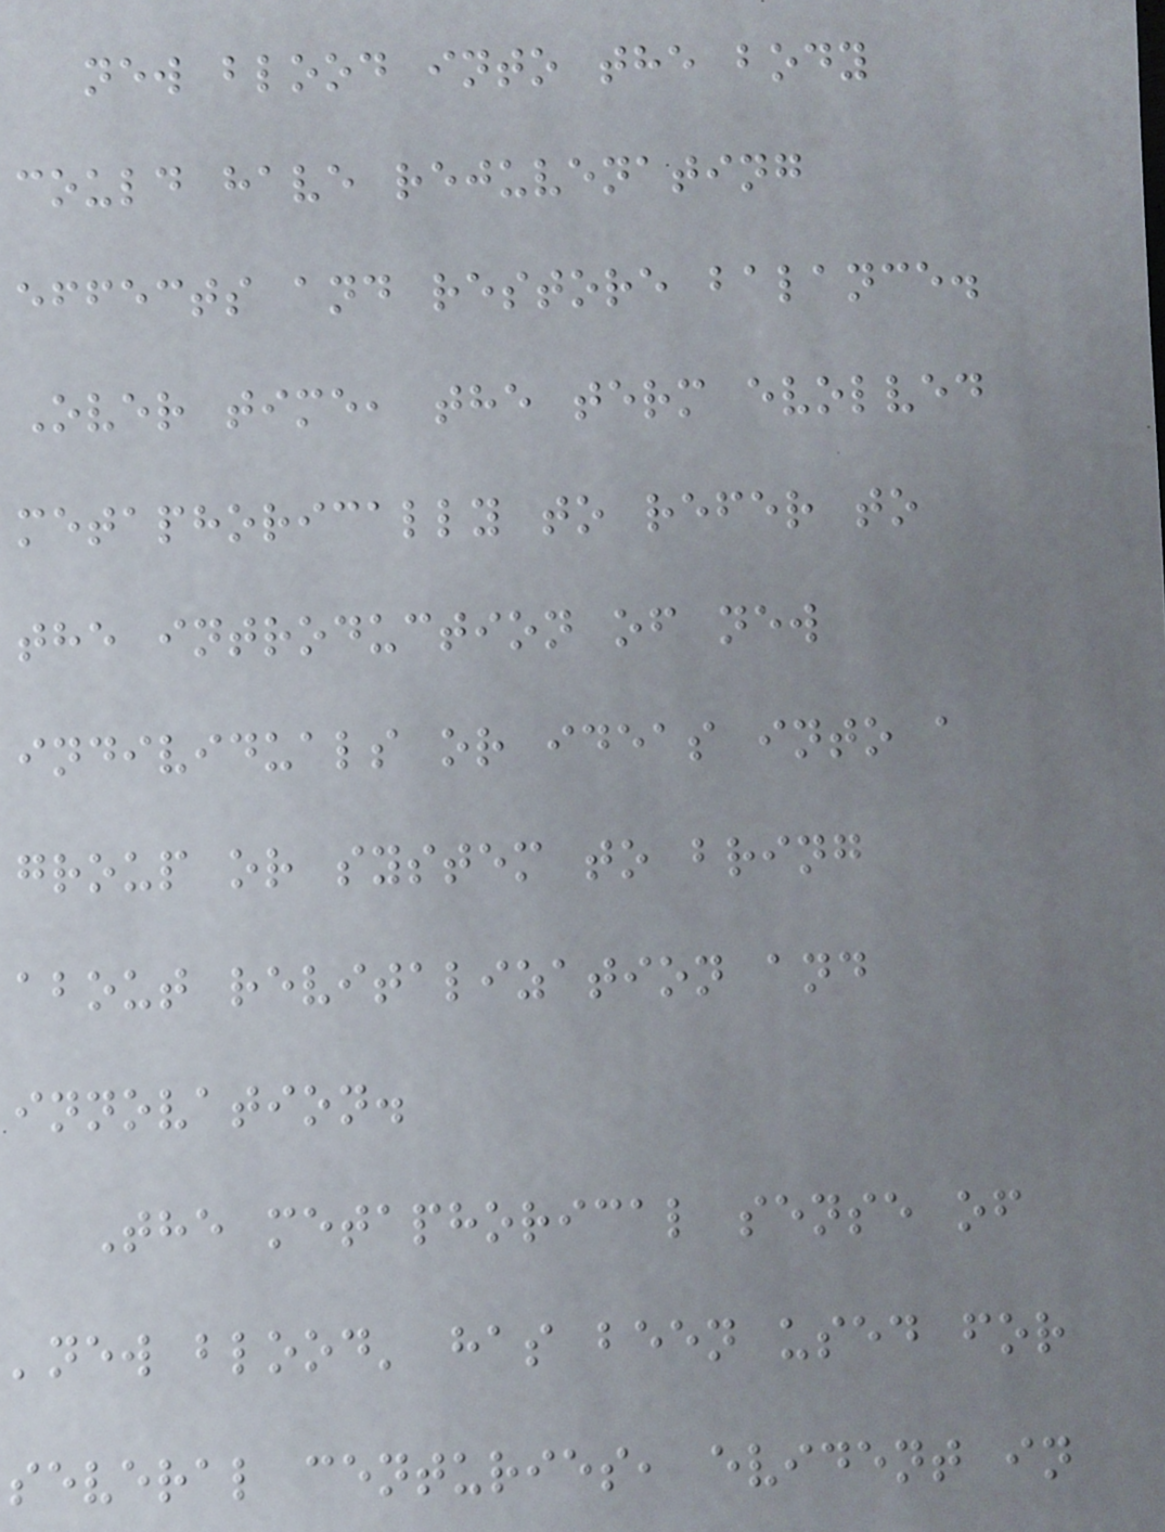new blood into the body
could have rejuvenating
effects and restore balance.
Over time, the term evolved
metaphorically to refer to
the introduction of new
individuals or ideas into a
group or system to bring
about revitalization and
innovation.
The metaphorical sense of
'new blood' has been used for
several centuries, evident in
